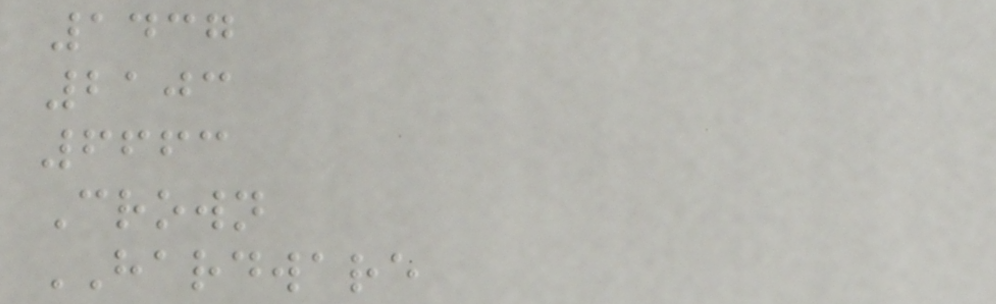1437
2103
6663
Crown
HARDWARE
